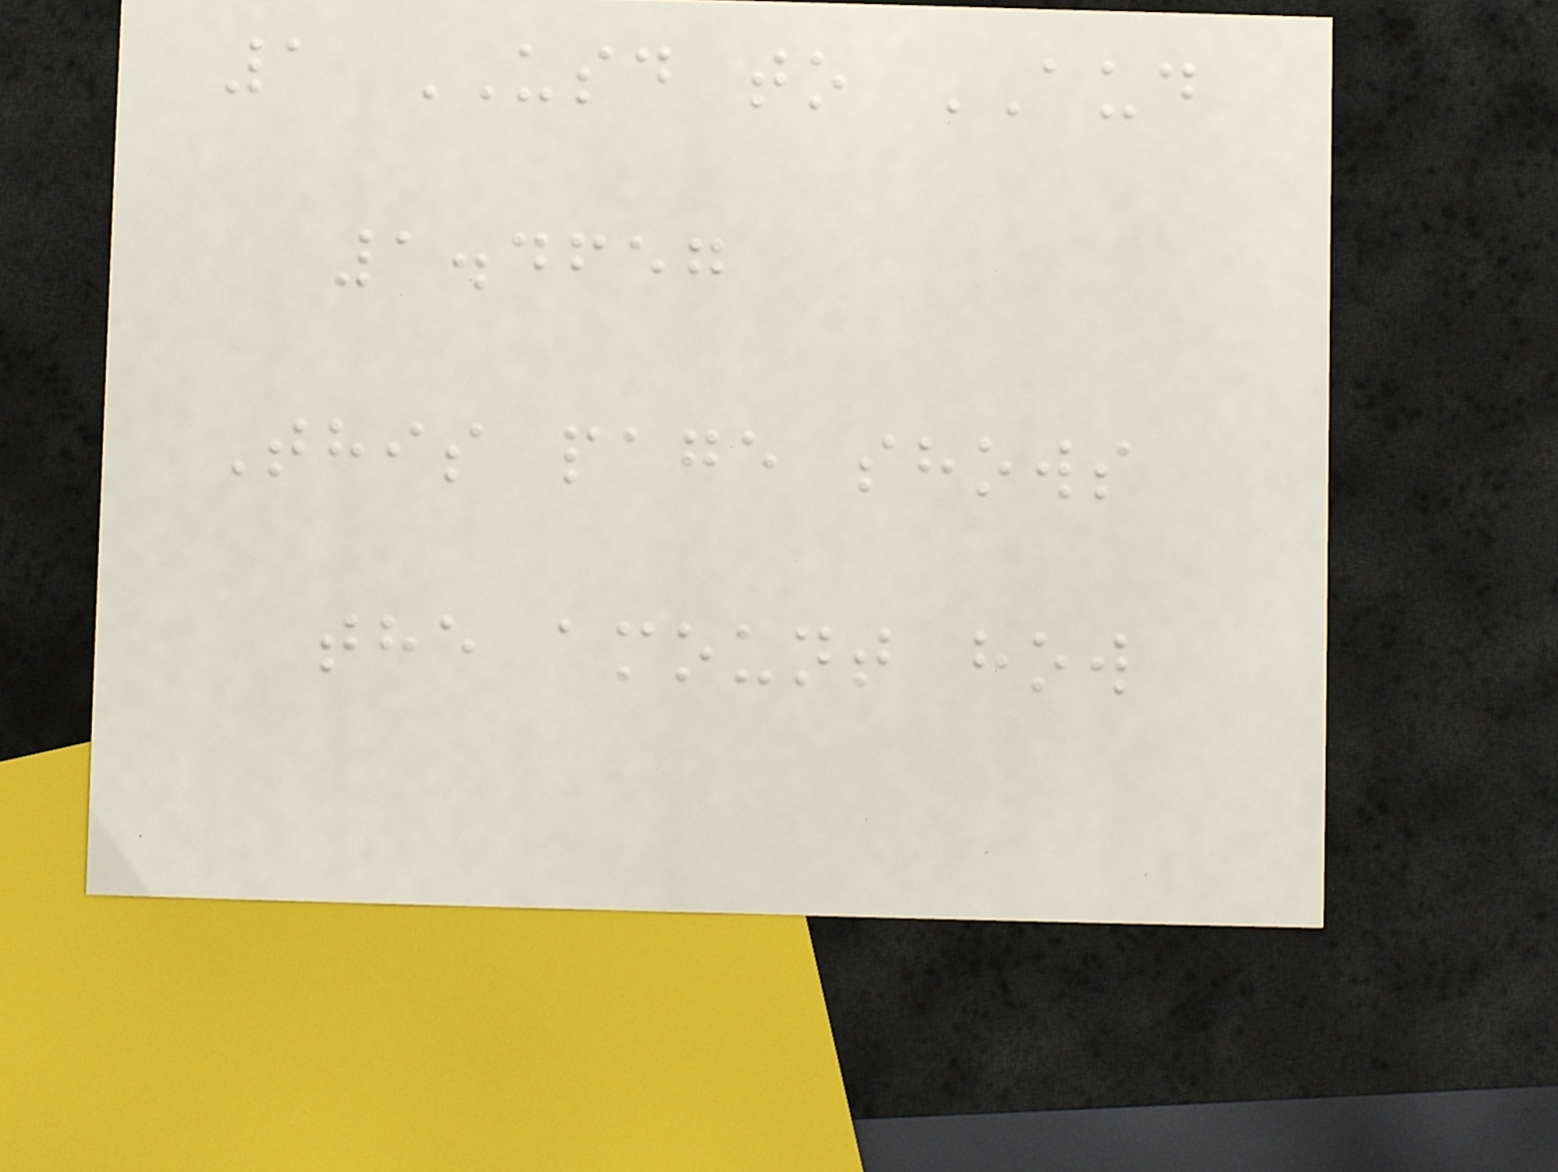1 USD to AUD
1.4657
This page shows
the amount how
